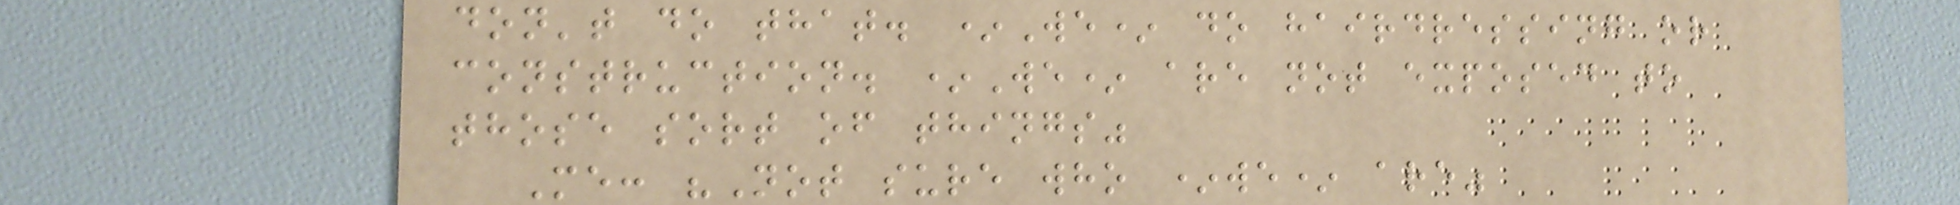don't do that. *We* do hairdressing or
construction. *We* are not exposed to
those sort of things"
Me: "Not sure who *we* are"
